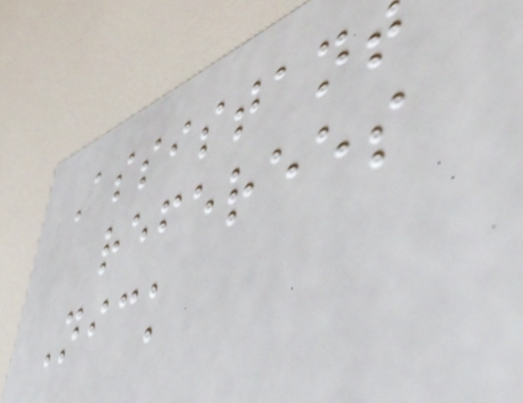Assistant
referees
Nick
